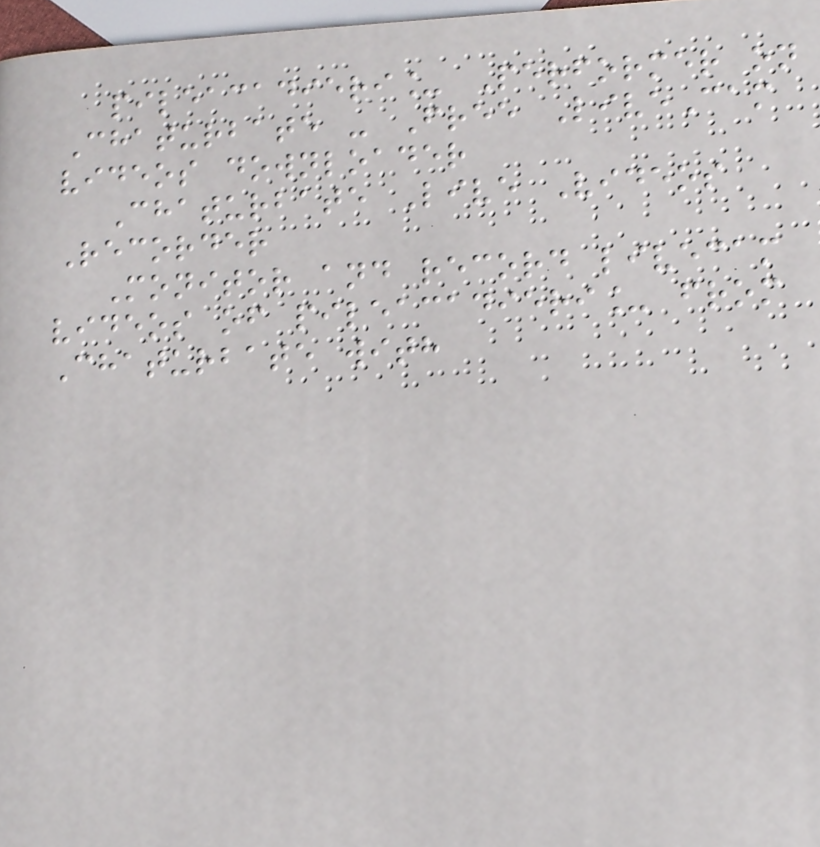pileacadieri_ Performer on
Chaturbate - Free LiveCam
videos downloader
Chaturbate Live Videos
Recorder
Monitor and record livecam
videos of pileacadieri_ from
Chaturbate with
